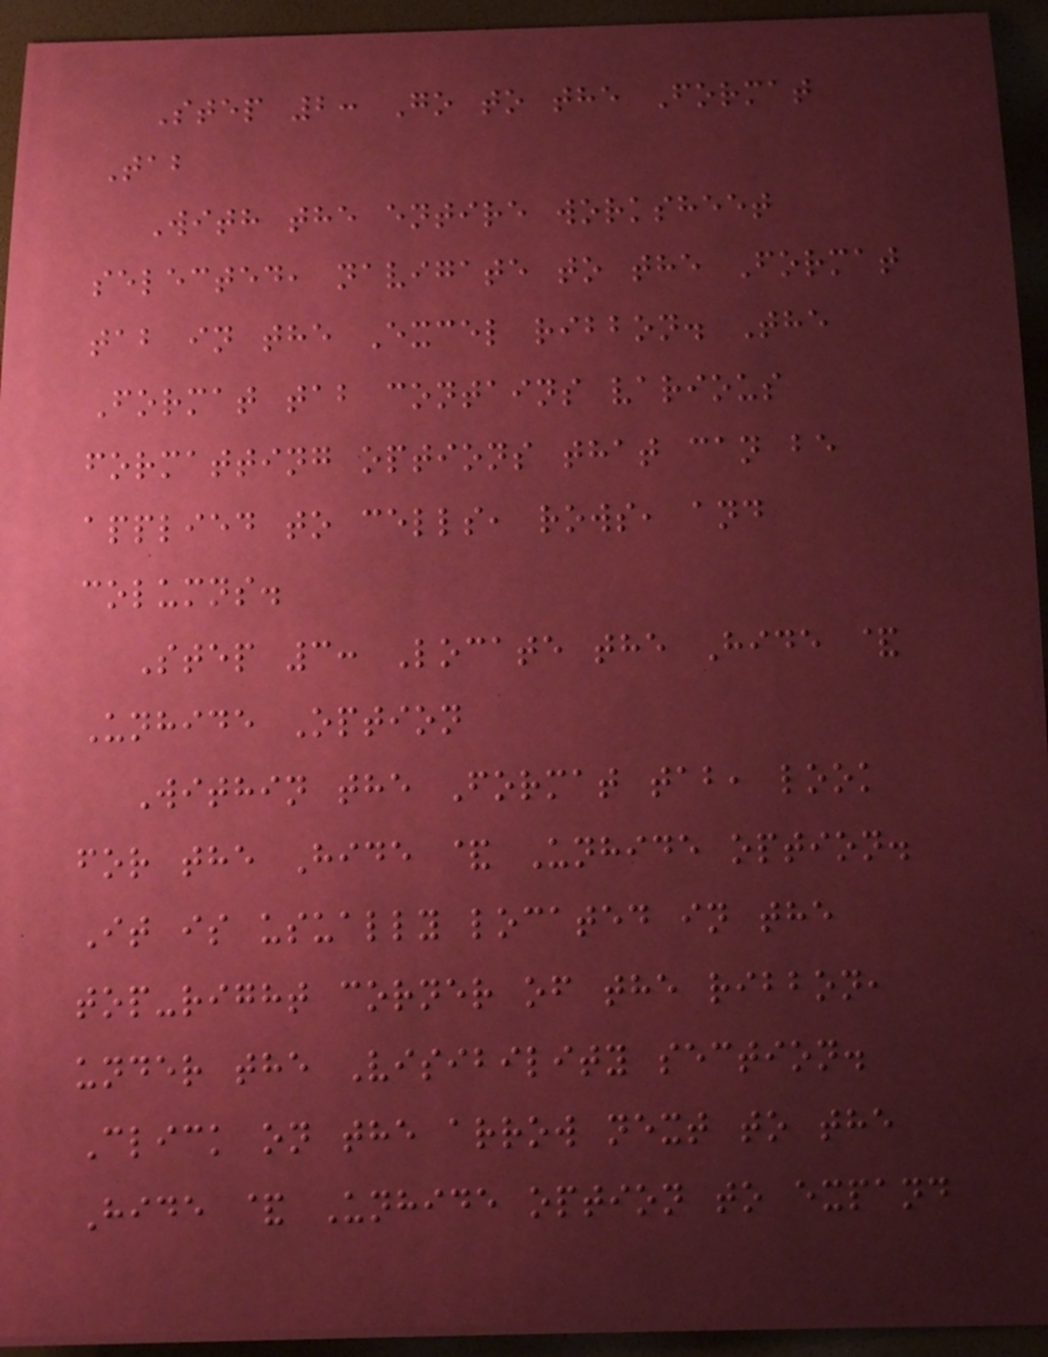Step 2: Go to the Format
Tab
With the entire worksheet
selected, navigate to the Format
tab in the Excel ribbon. The
Format tab contains various
formatting options that can be
applied to cells, rows, and
columns.
Step 3: Locate the Hide &
Unhide Option
Within the Format tab, look
for the Hide & Unhide option.
It is usually located in the
top-right corner of the ribbon,
under the Visibility section.
Click on the arrow next to the
Hide & Unhide option to expand
